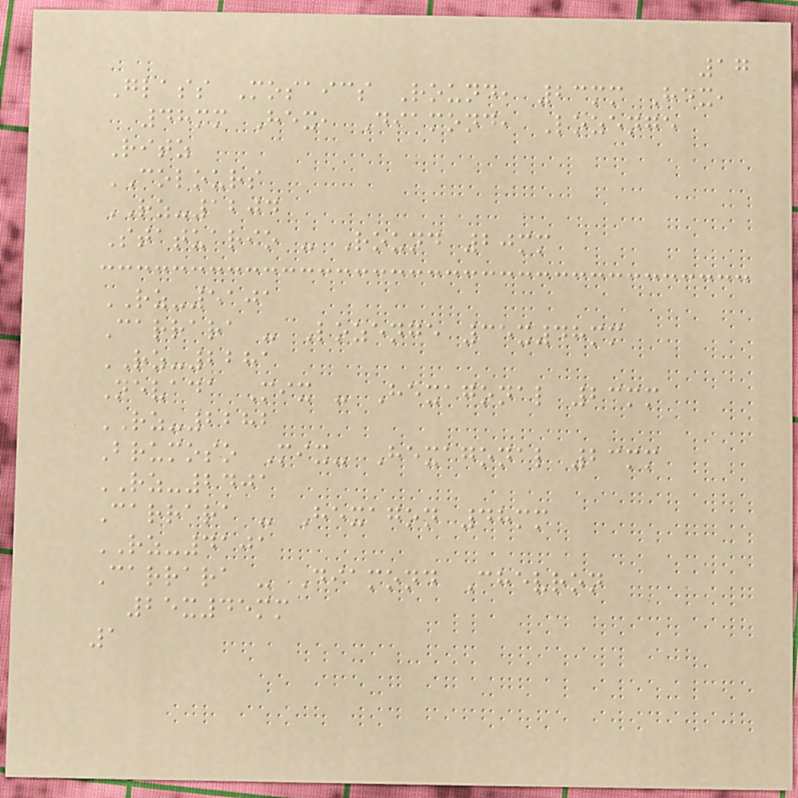17
Glass Mosaics Round, 23mm Hex,
48mm Hex, Diamond, Lozenge
Ritz
COLOURS
RZ-1204
Statuario - Round 20mm
RZ-5101
Carrara - Lozenge 35x48mm
RZ-2281
Nevada Mix - Hexagonal 23mm
RZ-2282
Brumoso Mix- Hexagonal 23mm
RZ-2401
Carrara - Hexagon 48mm
RZ-4101
Carrara - Diamond Chevron
25x45mm
1
